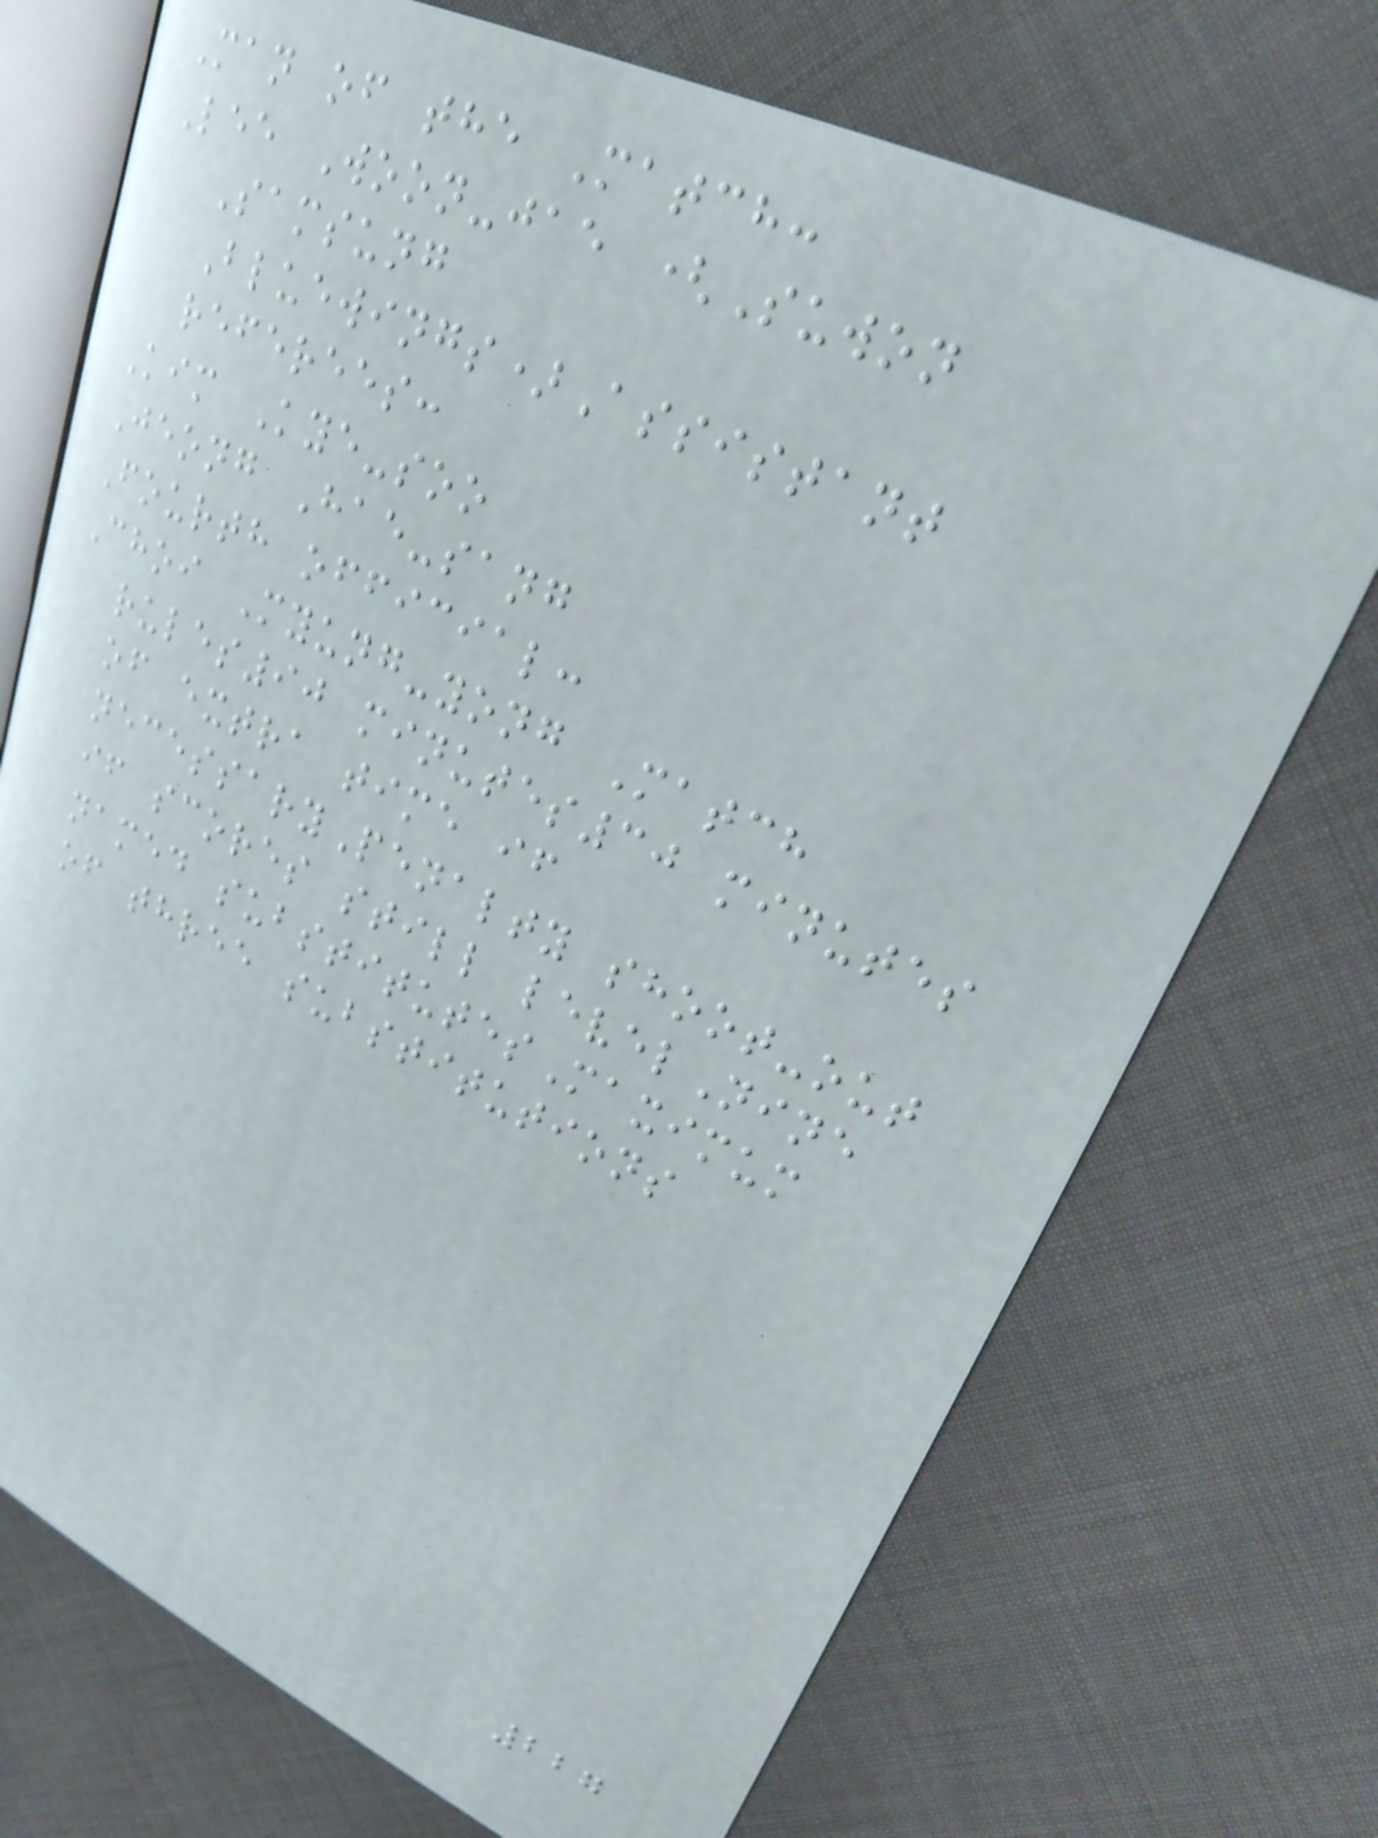Man of the Match:
Lee Woon-jae (Suwon
Samsung
Bluewings)Assistant
referees:
Kim Kye-soo
Jeong Hae-sang
Fourth official:
Choi Myung-yong Match
rules90 minutes30 minutes
of extra time if
necessaryPenalty shoot-out
if scores still levelNine
named substitutesMaximum
of three substitutions
227
